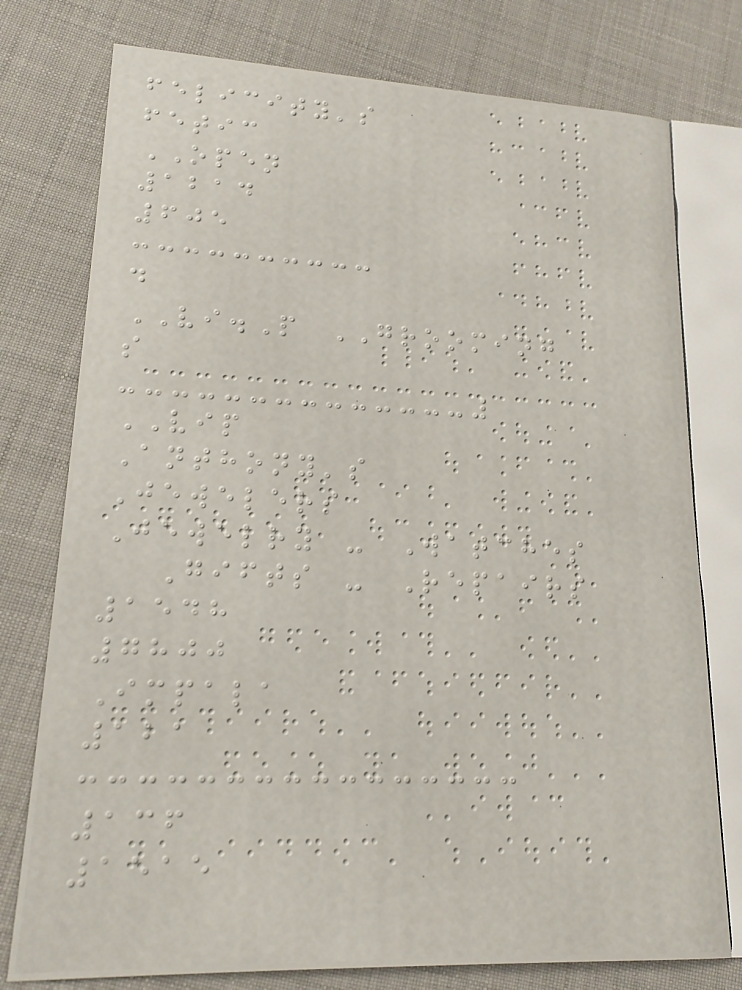felicity's
fetic
OPEN
1214
605
d
VI.P GROOMING
s
VIP
Anthony's
Jewelers
Jewelry - Watches
Gifts - Repairs
1548
7800
Impala
121
136
1515
